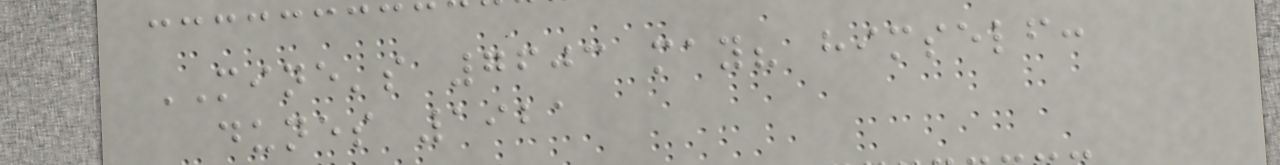MINE's 7603 may? himself:
dunes 1921
